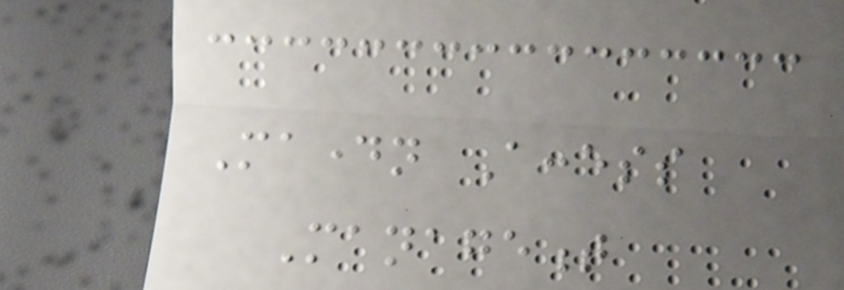Madayn Access
Management
